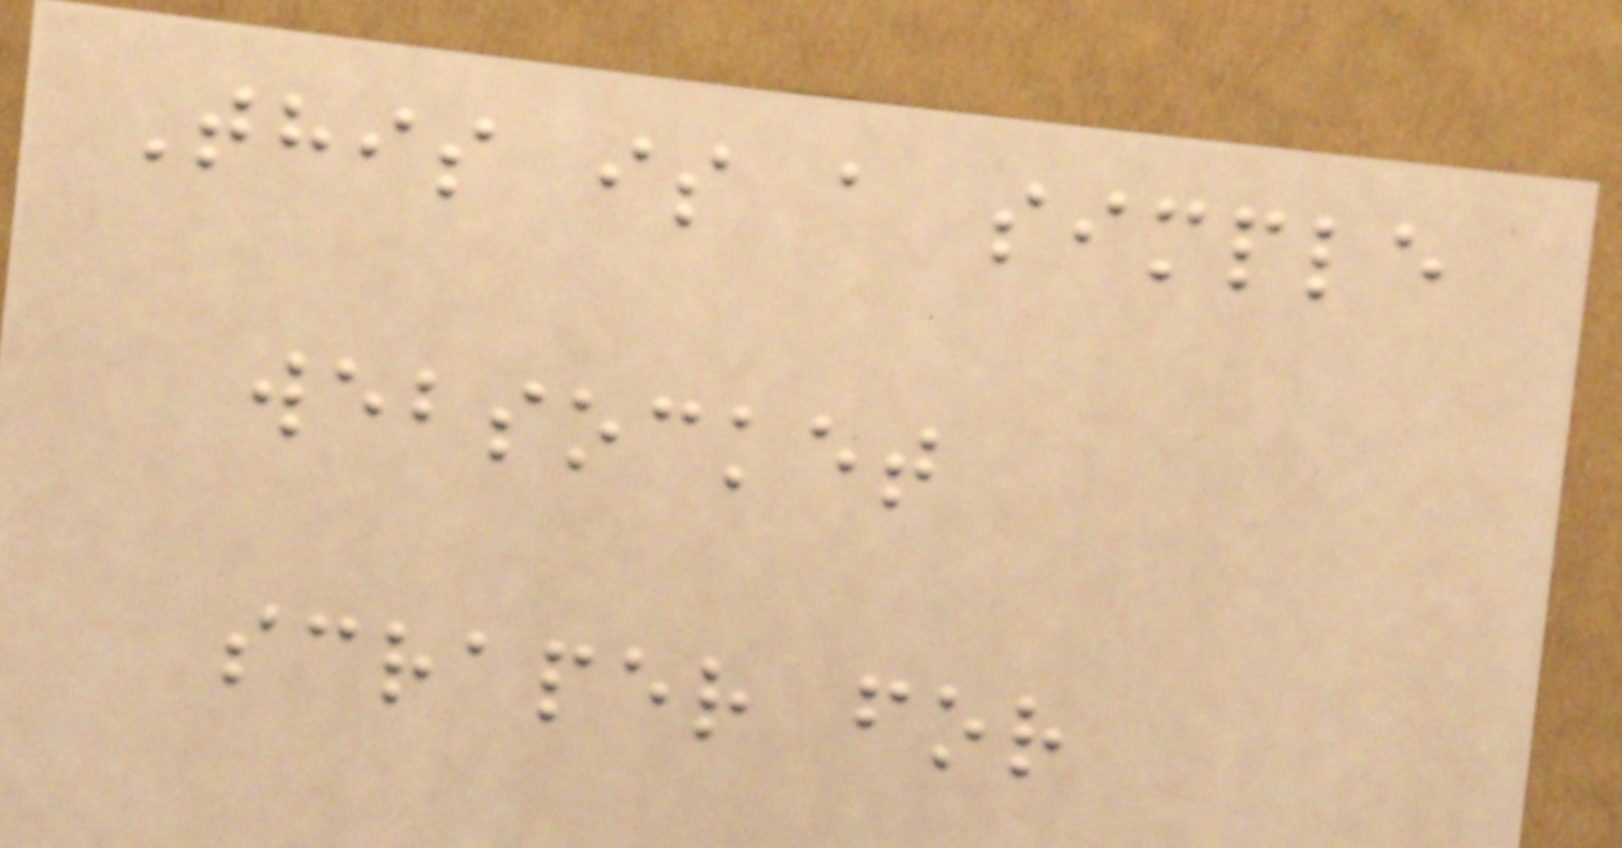This is a simple
websocket
scraper for
